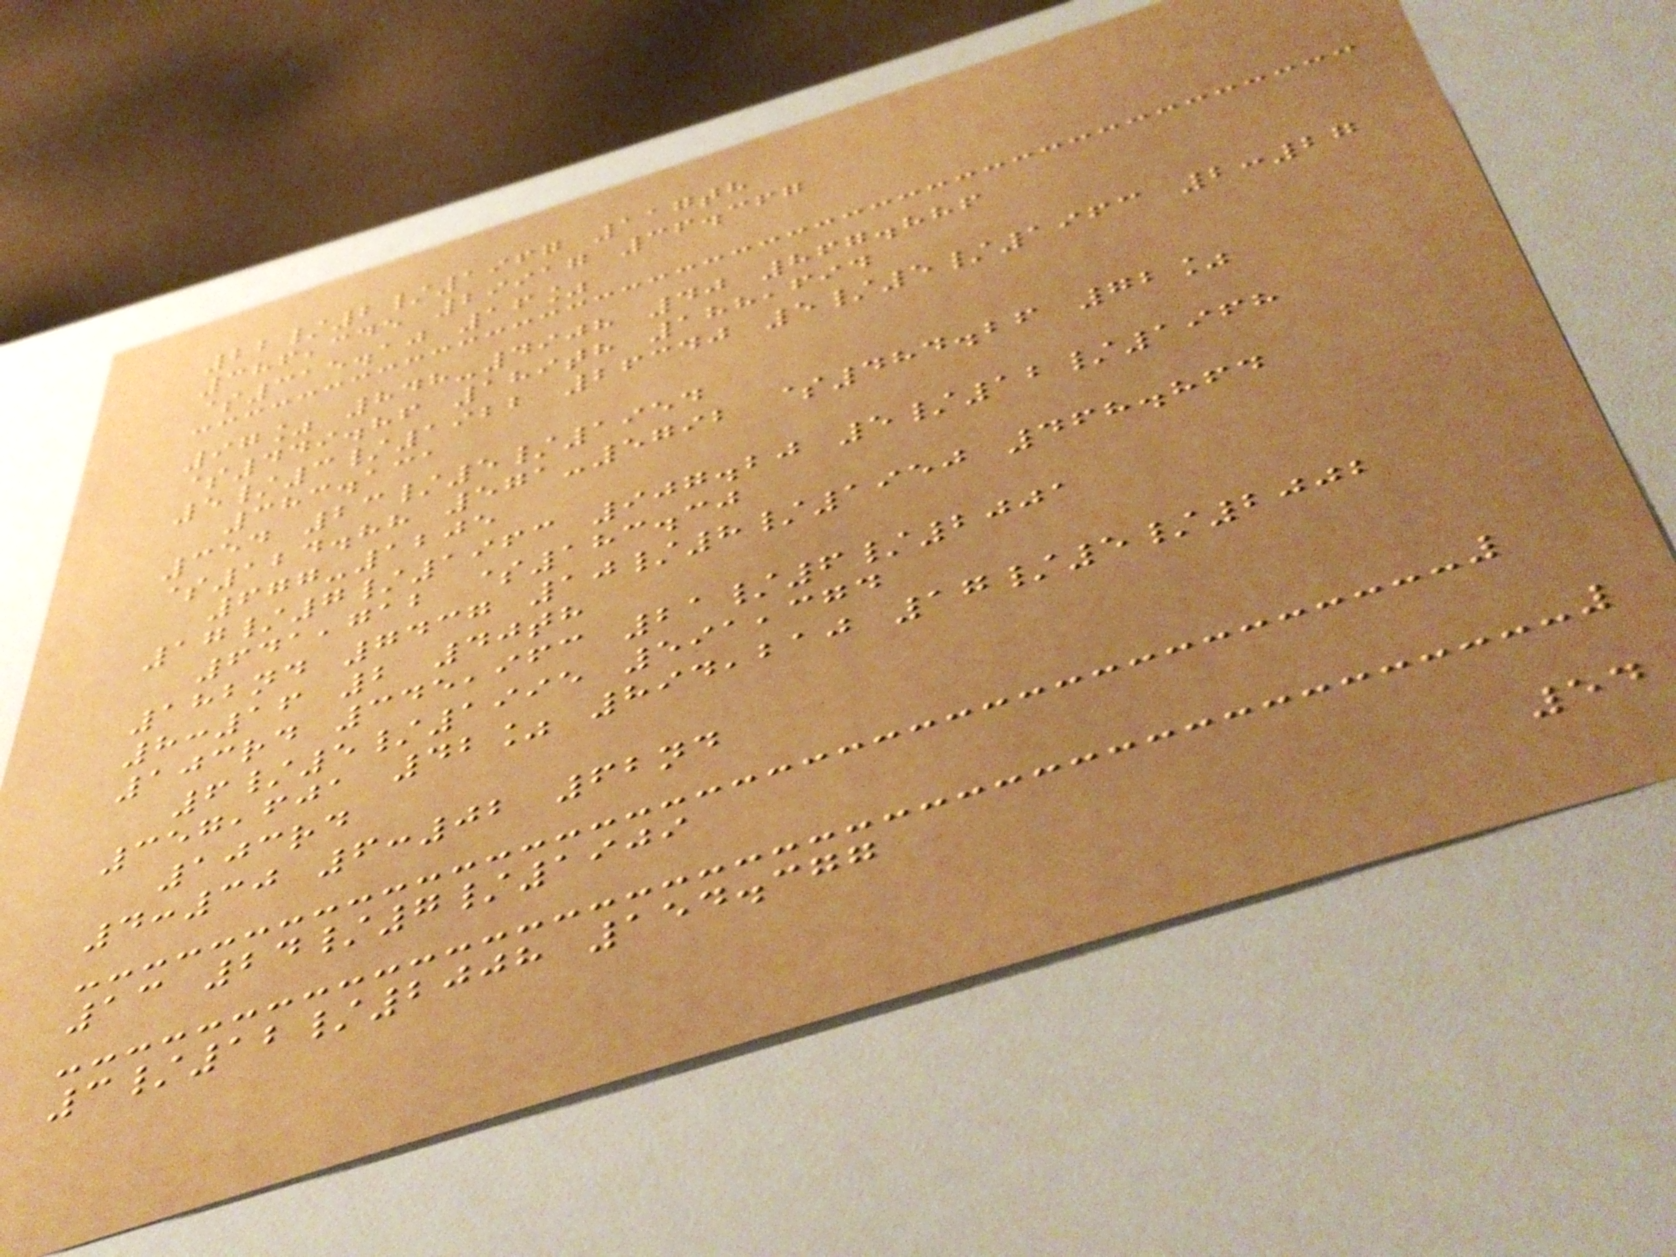22/2/1967 117th
386,345 29917 36.367
$315.10 16%
97% 848-4908 40 867.886
$449.86 189th 188,694
5/3/1922 26340 5/5/1963 2:27
383.131
354 23/5/1954
$124.88 571-5792 $484.26 72%
677-1205
17/7/1963 907.20 5/12/1968
641,712 $183.30
182nd 7437 10/8/1950 468.864
8:16 2 40th
103rd 345,963 21/6/2001
6/5/1995 591,374
357,601 42% 894,210 17/5/2002
103rd
4:30 6:02 62nd
13 24/7/1909
3/12/2008 154.377
54
